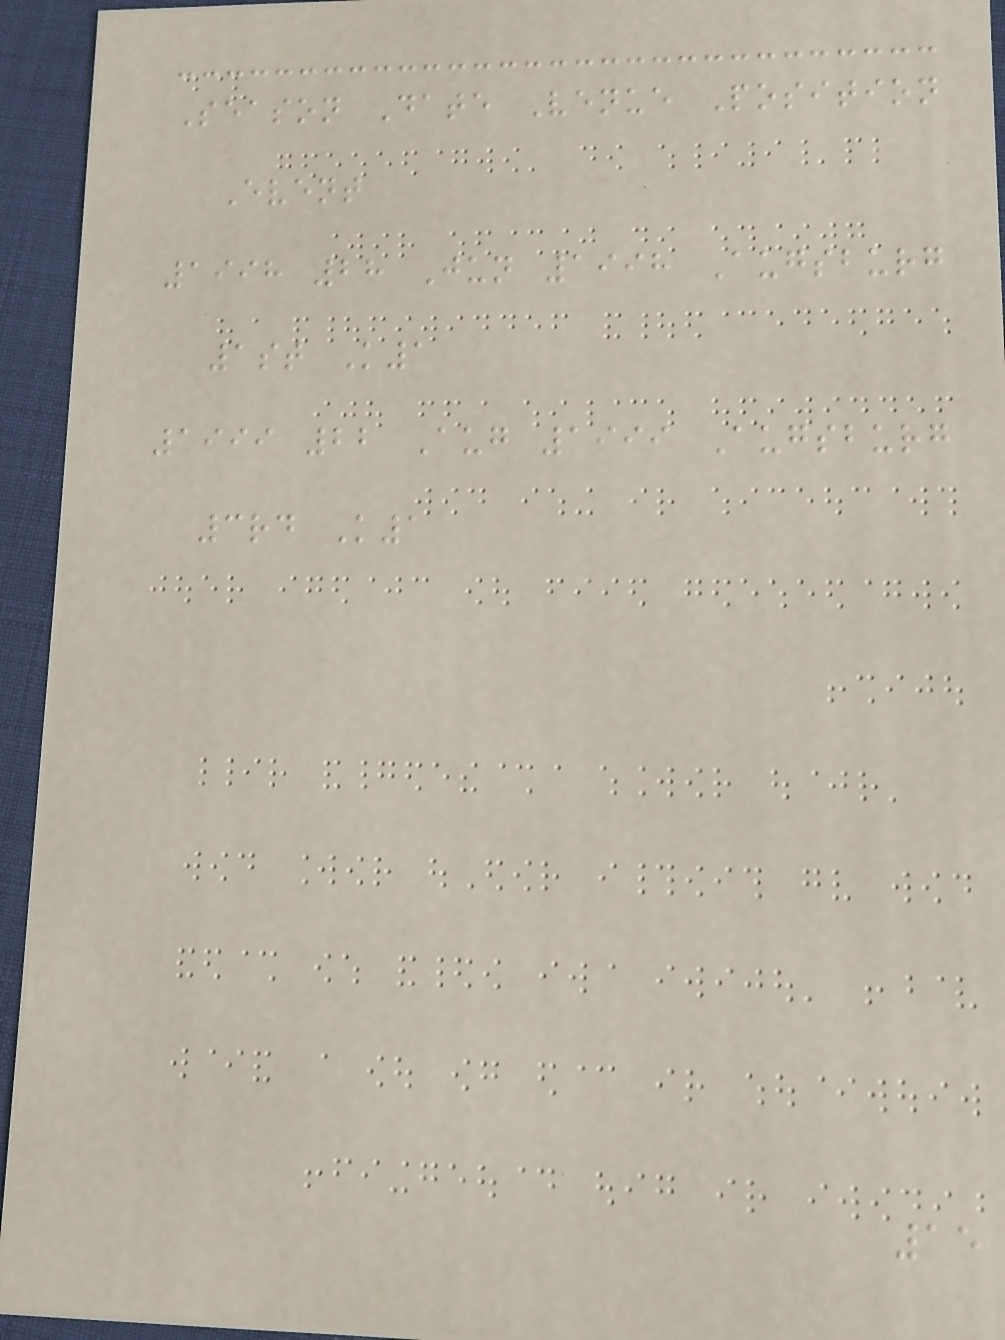Season Date Venue Position
Event
1998 28 Jun 1998 Augsburg
1st K1
1999 22 Aug 1999 Augsburg
3rd K1
15
